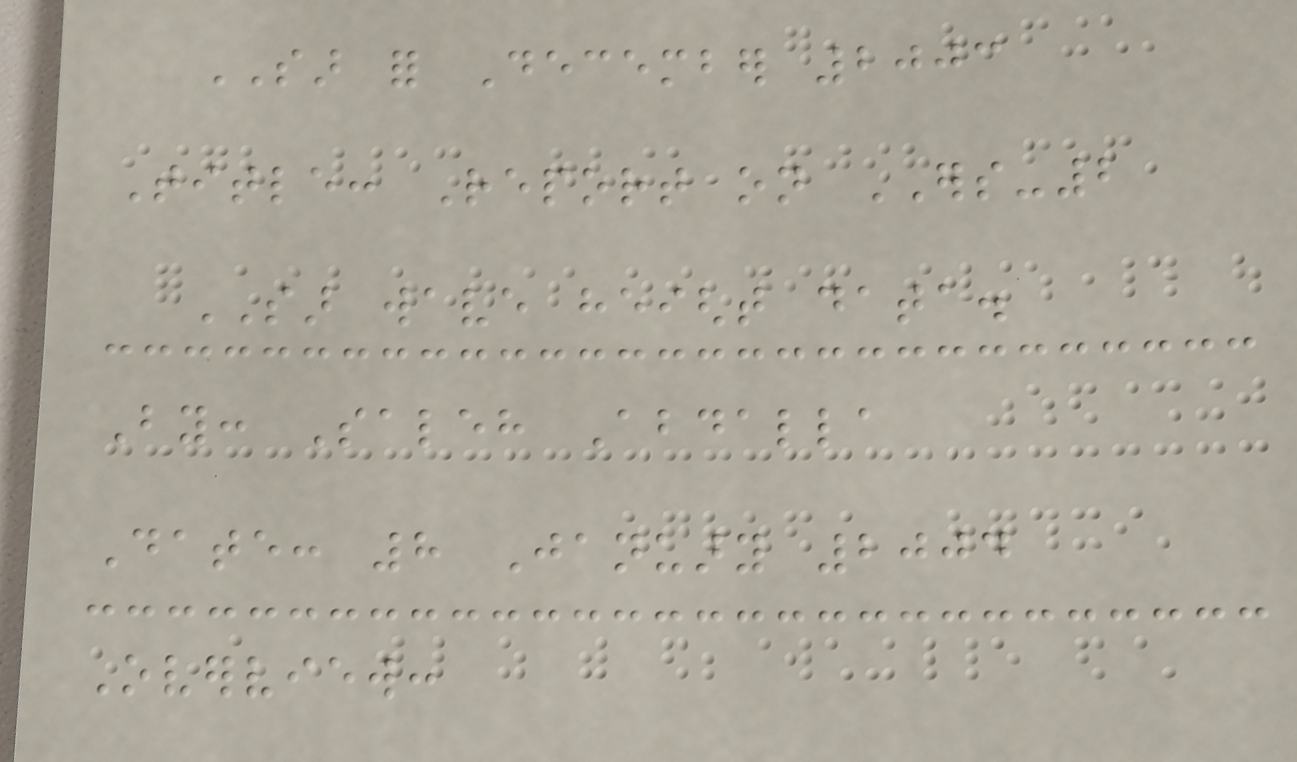SAR for December 2003
Title: Report on ERS-2
SAR wave height data.
By: Saleh Abdalla
Date: 8 January 2004
Overview:
